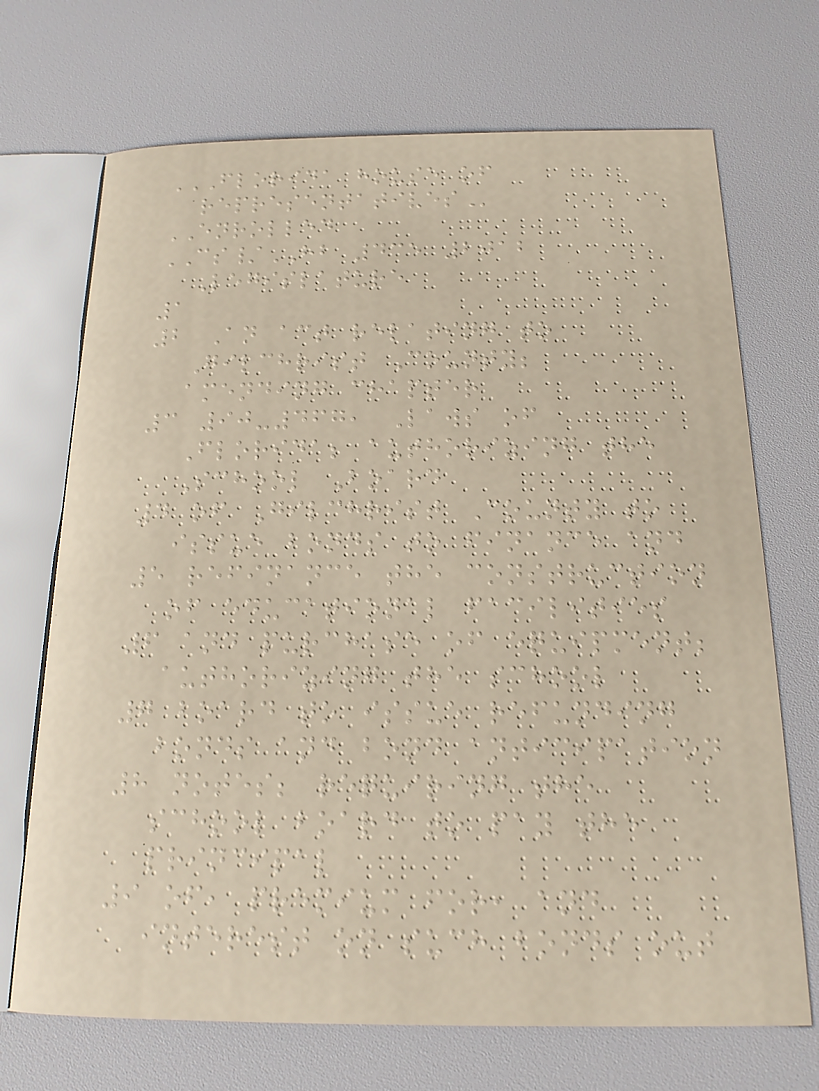FLORIDA HOUSE OF
REPRESENTATIVES
ENROLLED
CS/HB 435 2012
Legislature
1
2 An act relating to
Gilchrist County;
amending chapter
3 90-467, Laws of
Florida; authorizing the
School Board
4 of Gilchrist County to
issue bonds to finance and
5 refinance the construction
of educational facilities
6 and purchase of equipment;
authorizing the school
7 board to issue refunding
bonds and bond anticipation
8 notes; requiring the
school board to pay the
principal
9 of, premium for, and
interest on such bonds out
